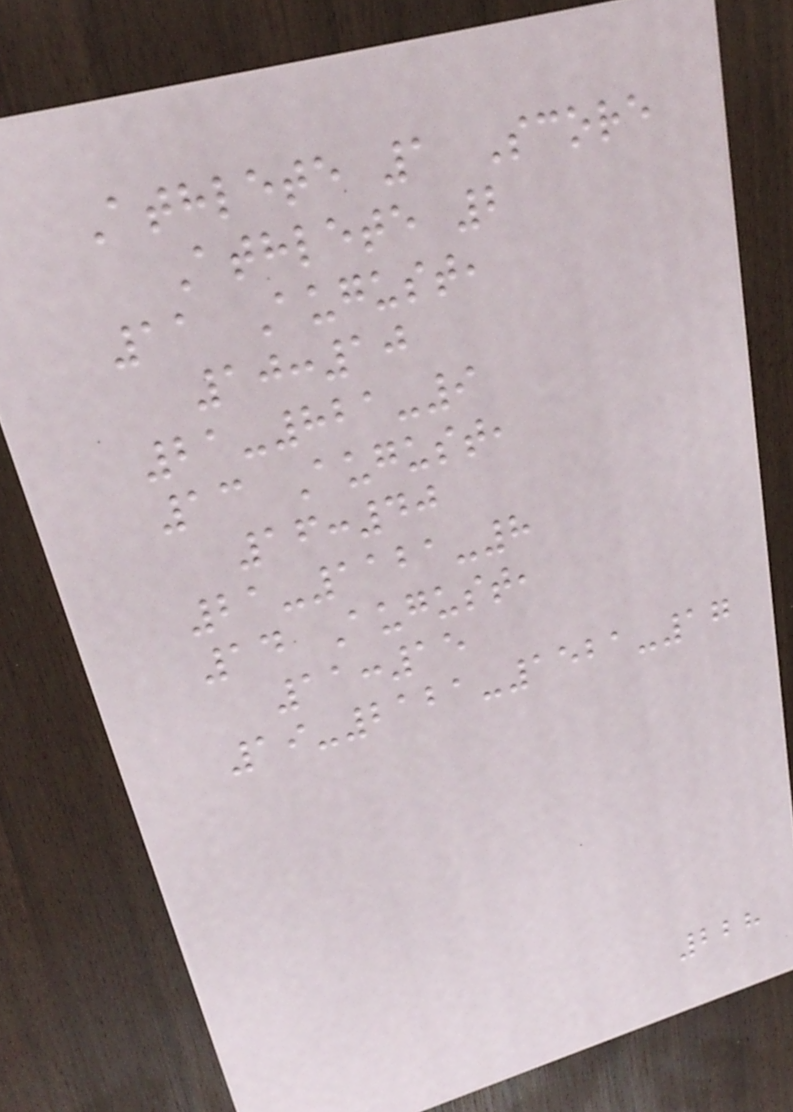Athlete 1 Score
Athlete 2
11 August,
10:10
21-821-9
13 August,
16:40
21-1121-8
14 August,
11:15
19-2121-1521-17
228
